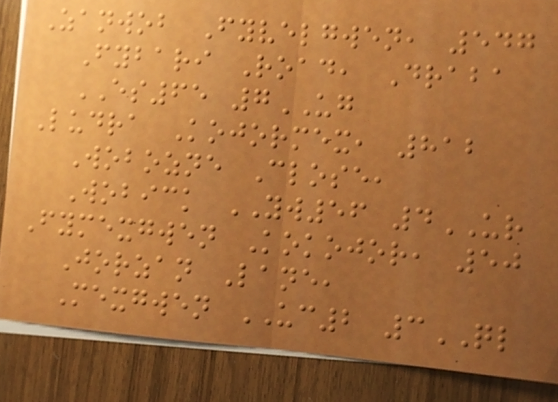Zanwob Fyvelgwen, 547
Fybari Road, Draba
ES65 7UG
Ludra Kojormex, 812
Wobozne Close,
Wobick YW56 4UR
Fymexgwen Kokojor, 50
Jorzan Lane,
Mexgwen UC2 3QL
